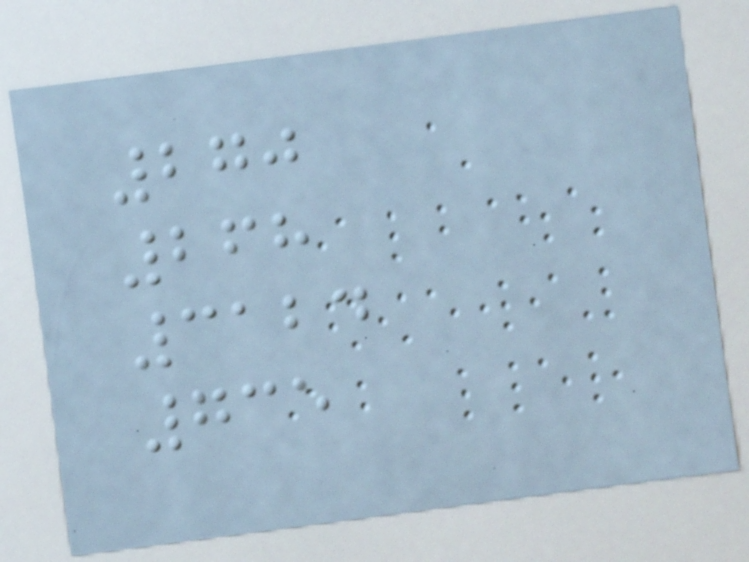270
268
3124
735
